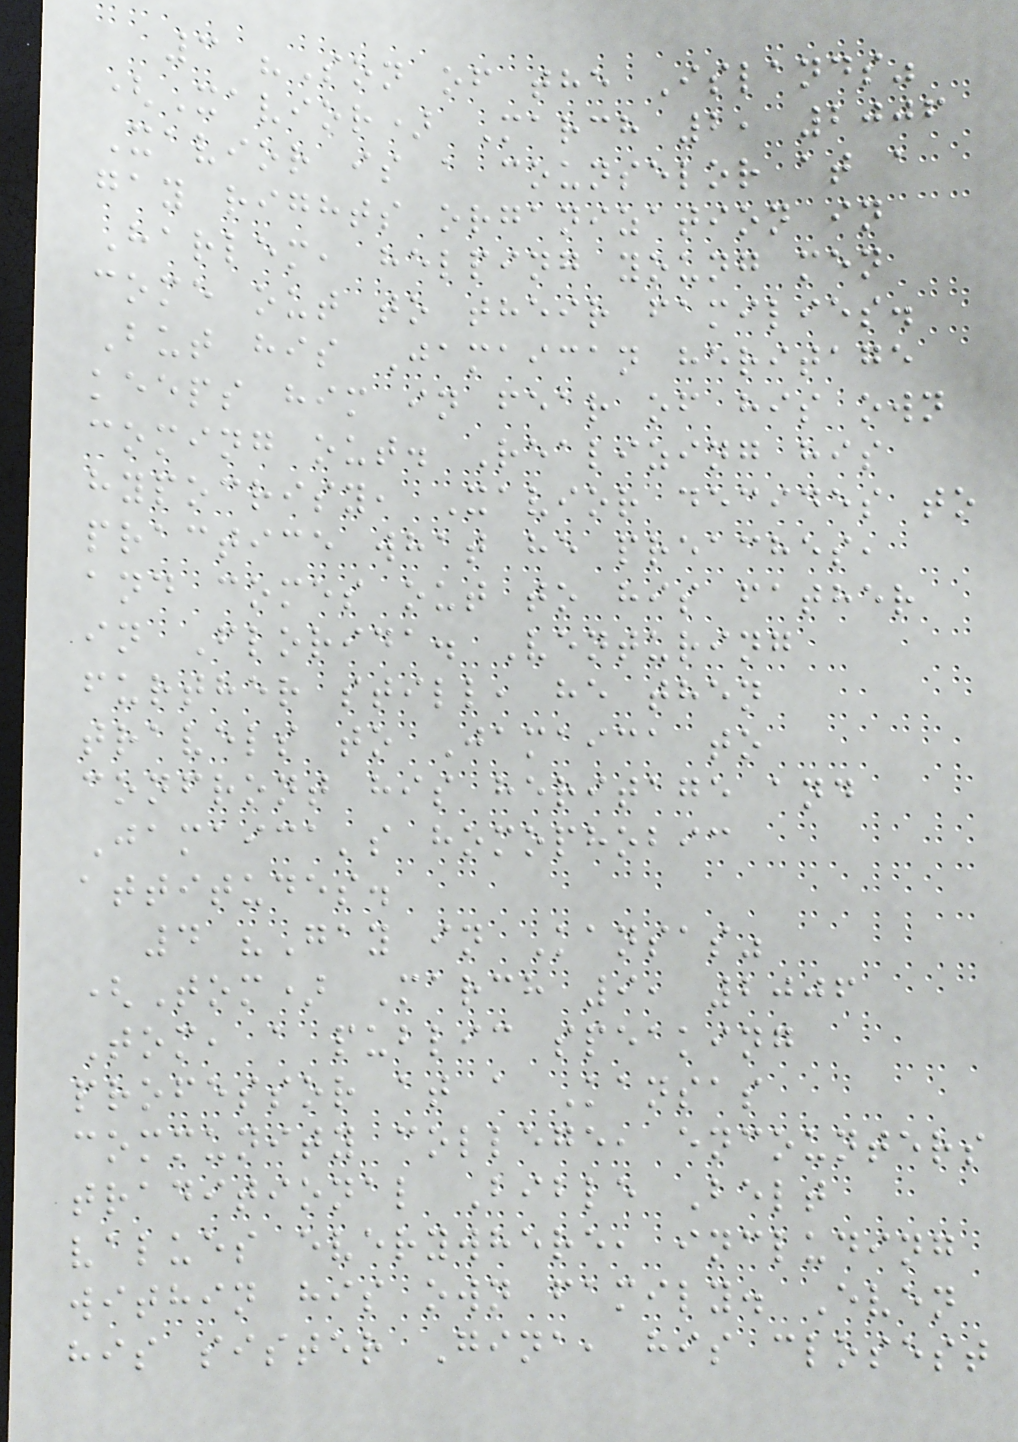3 "Son of the Islands"
(Xavior) March 2, 2006
Xavior is a counselor at a
gay rights organization in
Harlem, helping young men
come out to their families.
But his Jamaican heritage
keeps him in fear of his own
coming out. Realizing his
hypocrisy, Xavior decides to
practice what he preaches,
and comes out to his father
in Florida. Venturing
further still, he then
travels to Jamaica to
confront his heritage and
Jamaica's homophobic
attitudes.
4 "Gay in Kansas"
(Tom) March 9, 2006
Tom, a public speaking
professor at a Kansas
community college, encounters
traditional Bible Belt
values everywhere, including
within his own family. Even
his sister Gina, his closest
